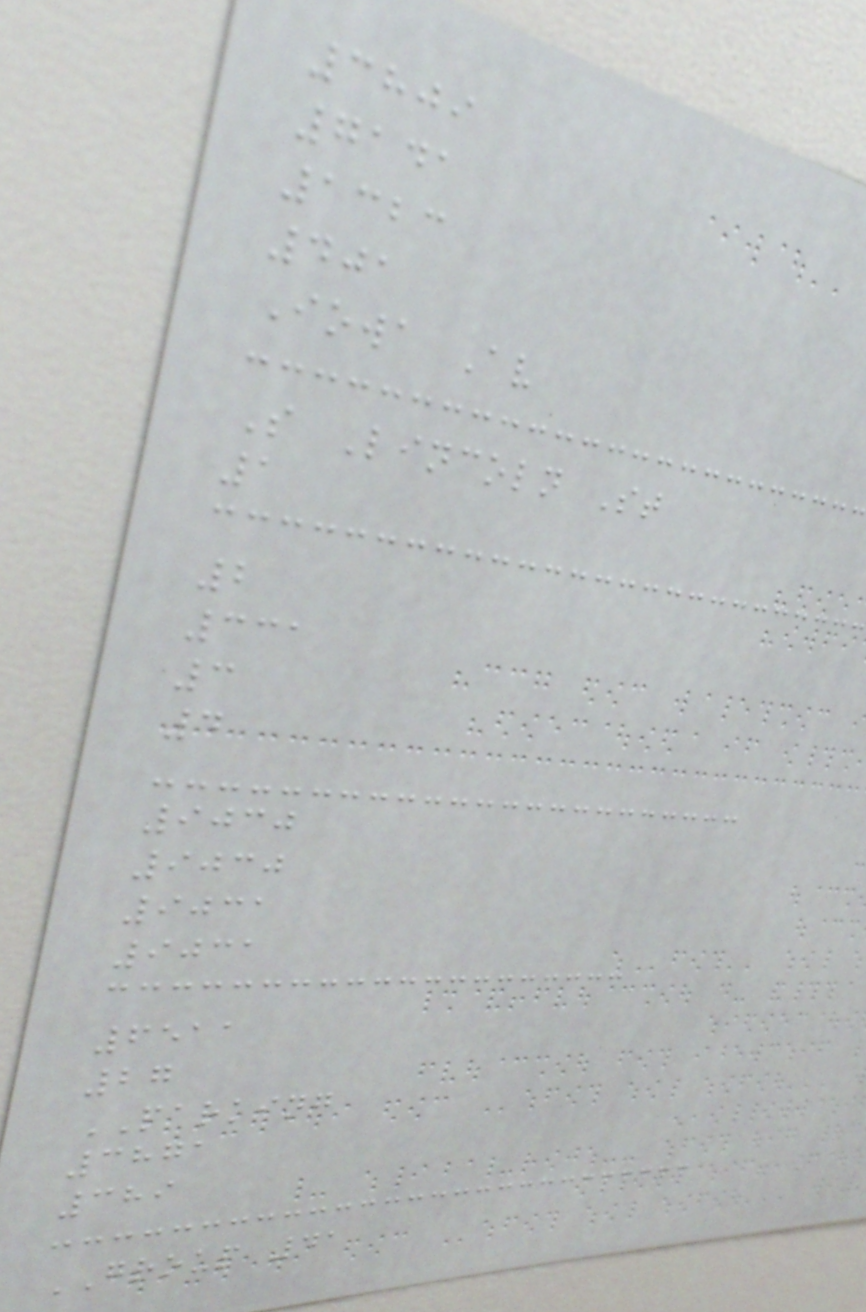3809
7141
1323
401
Iowa Av
S Lincoln St
1
2
331
3
4
9030
9030
9031
9031
6511
27
PARKING
3871
389
GROUP 41
